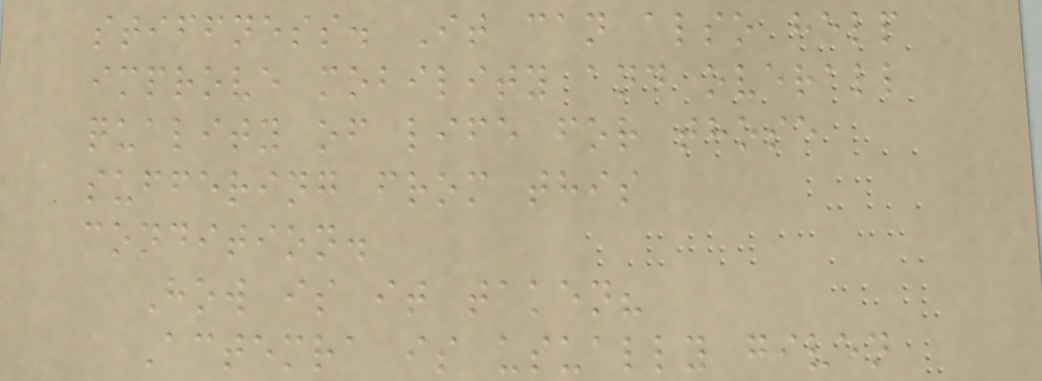stiffness. It can also help
improve mobility and overall
quality of life for those
suffering from this
condition.
How is it taken?
Actemra is usually given
